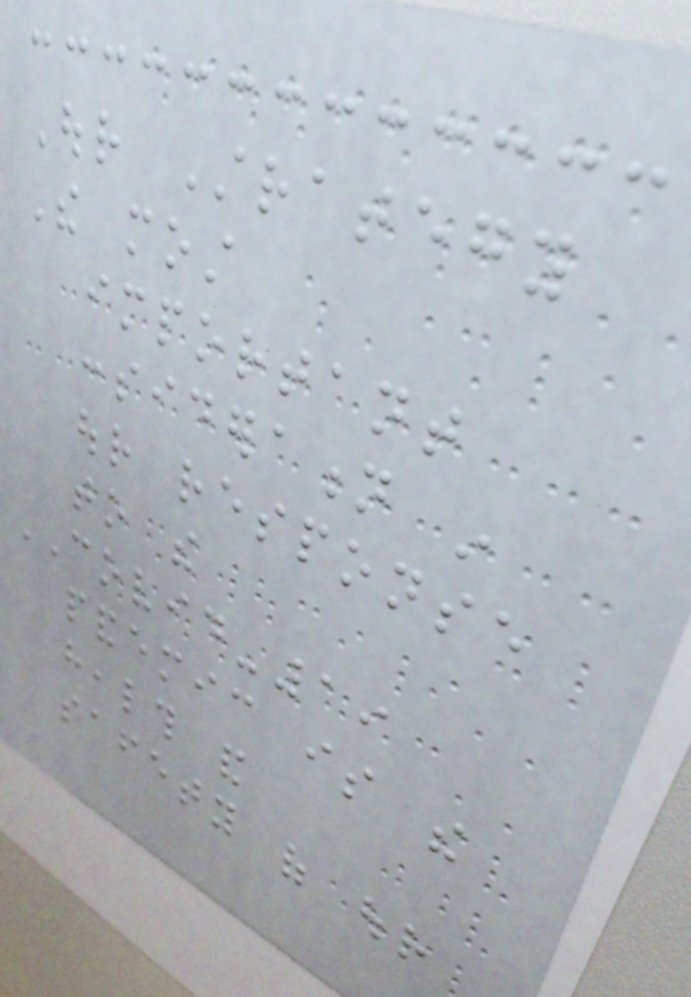Our Strategy
The most
important
consideration in
our response
to the
COVID-19
pandemic is the
health and
safety of our
